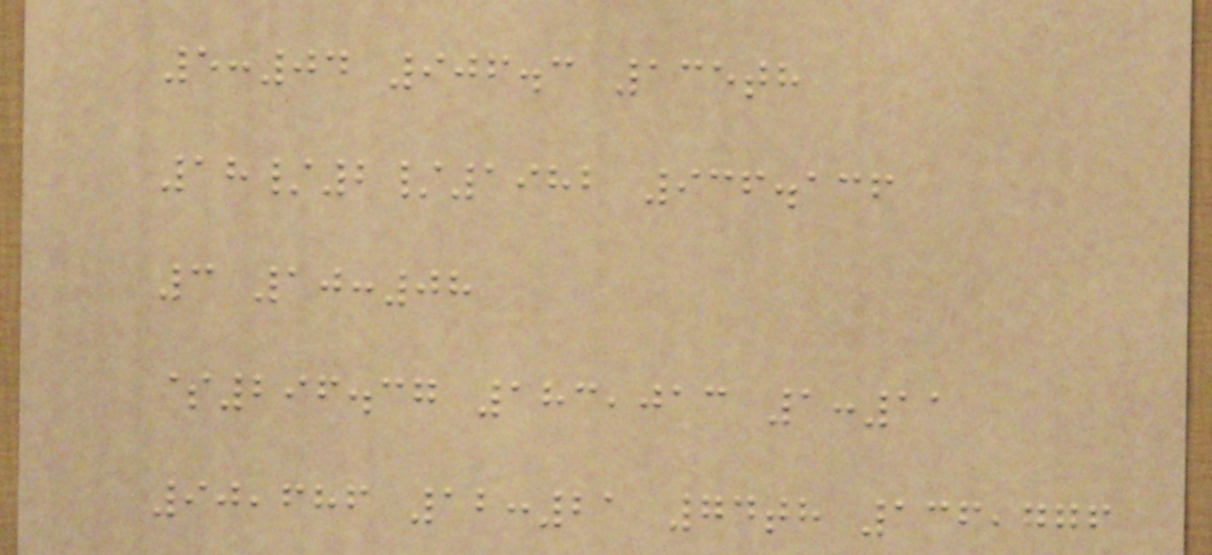5:04 906.3 135th
18/2/1982 936.136
3 10:08
$296.37 183,013 1:11
90,686 12:21 74th 136,776
